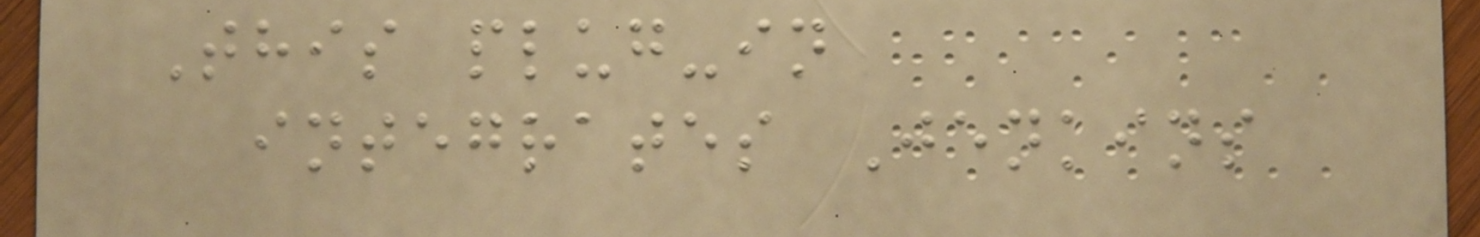This plug-in
integrates Jenkins
